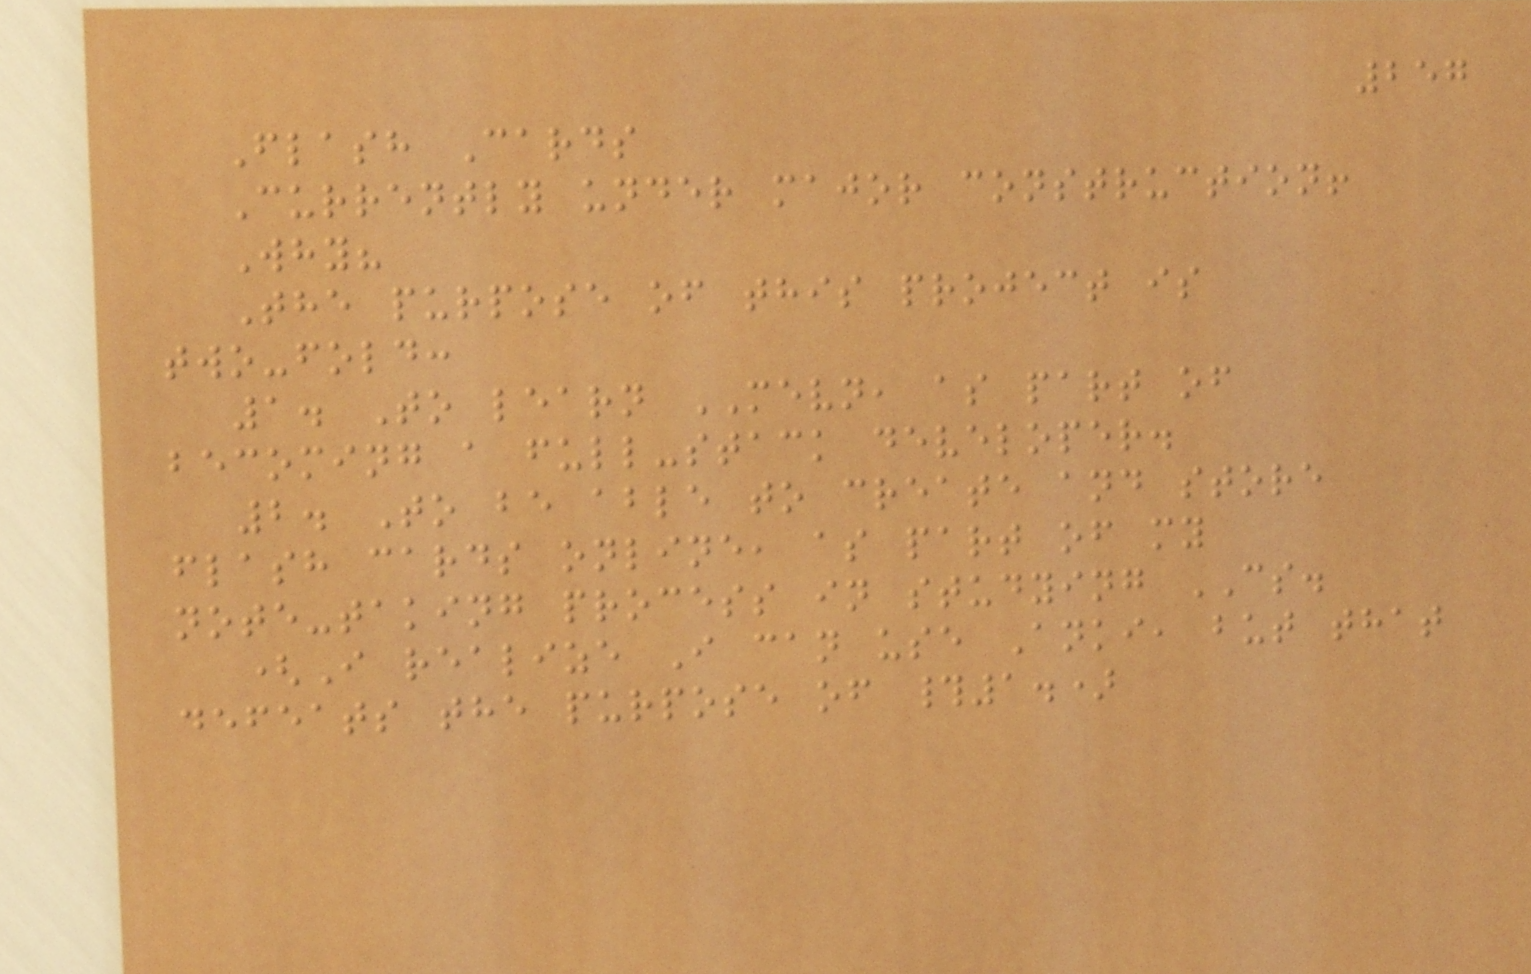257
Flash Cards
Currently under major construction!
Why?
The purpose of this project is
two-fold:
1. To learn MEVN, as part of
becoming a full-stack developer.
2. To be able to create and store
flash cards online, as part of my
note-taking process in studying CS.
(I realize I can use Anki, but that
defeats the purpose of #1.)
